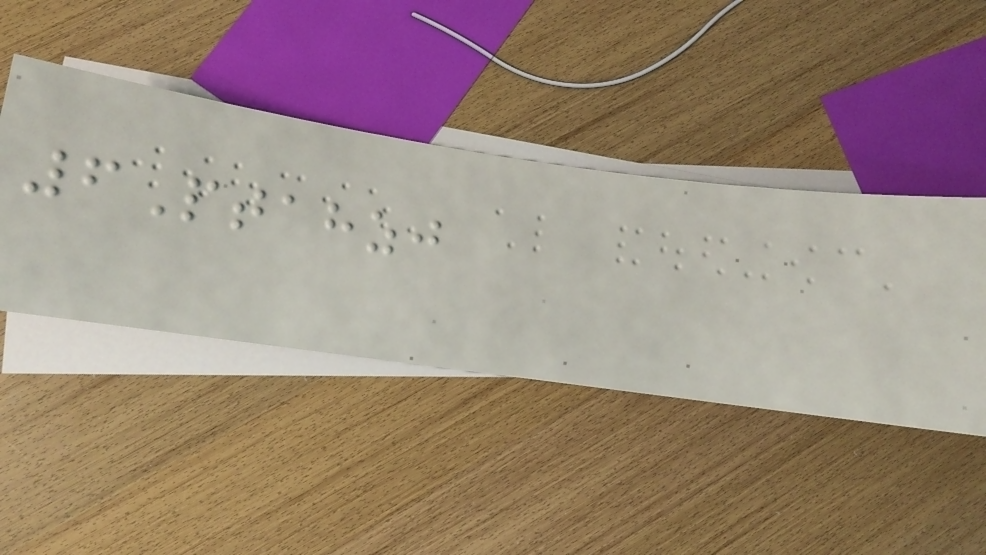6Ptahzj
